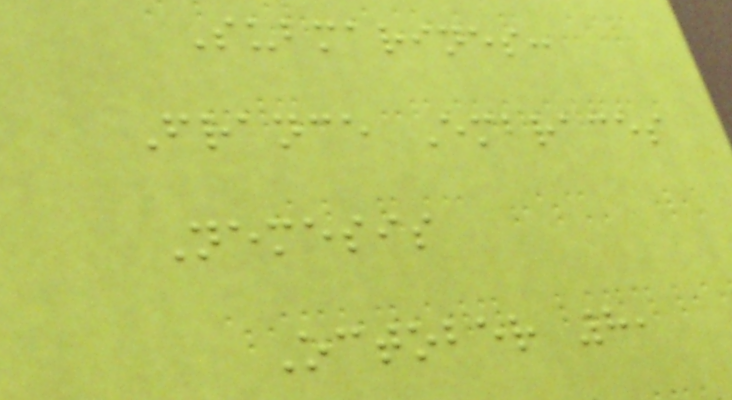Submarines:
France Embraces
Nemesis
October 8,
